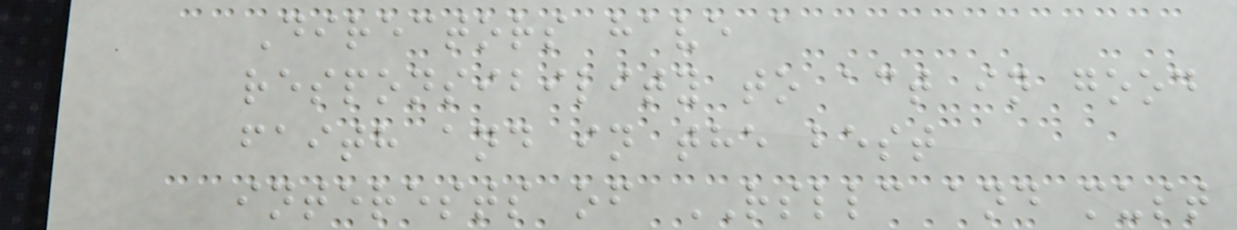Directors have a
responsibility to act in good
faith and in the best
interests of RSLLC and must
